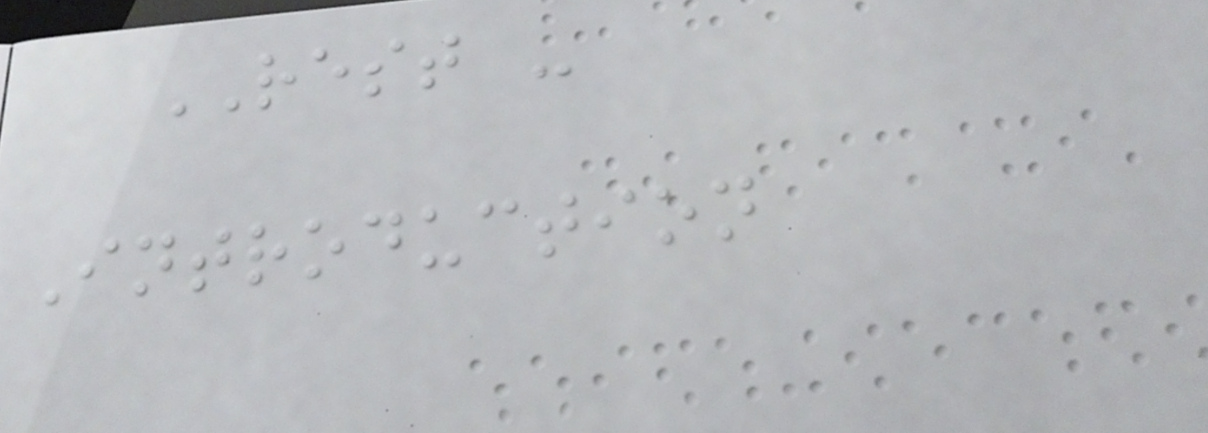REST -
Introduction
